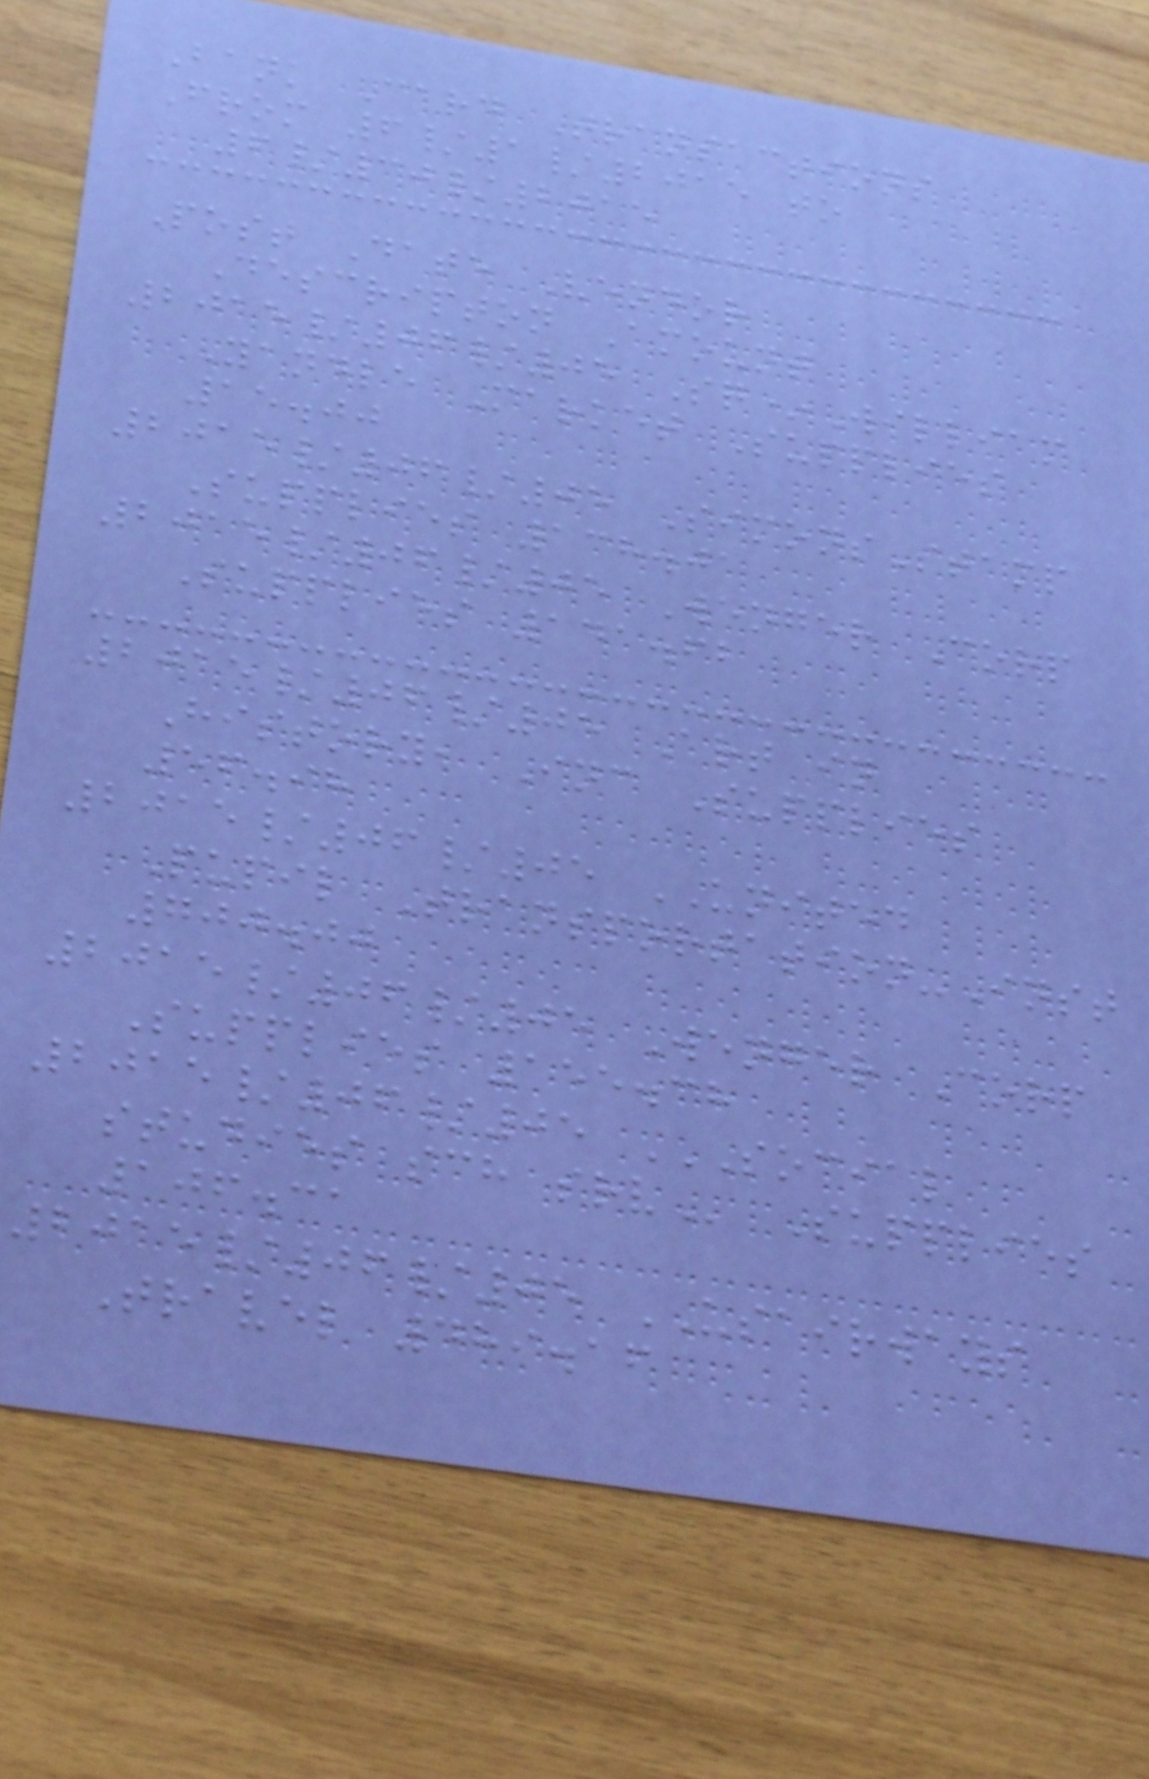Bank Card Transactions
From 6/1/2015 to
6/30/2015
Post Date Vendor
Descripton Amount
2015/06/05 Sq*William
Yandle Market Supplies
15.00
2015/06/05 SimonsStamp
Supplies 138.01
2015/06/05 Wenger Corp
Supplies 141.62
2015/06/05 Art in
History, Inc Supplies
56.98
2015/06/05 UNITED
Pupil Transportation-Inst
700.00
2015/06/05 Wenger Corp
Supplies 155.38
2015/06/05 SOCIAL
STUDIES SCH SRV Supplies
106.31
2015/06/05 USAIRWAYS
Travel 489.16
